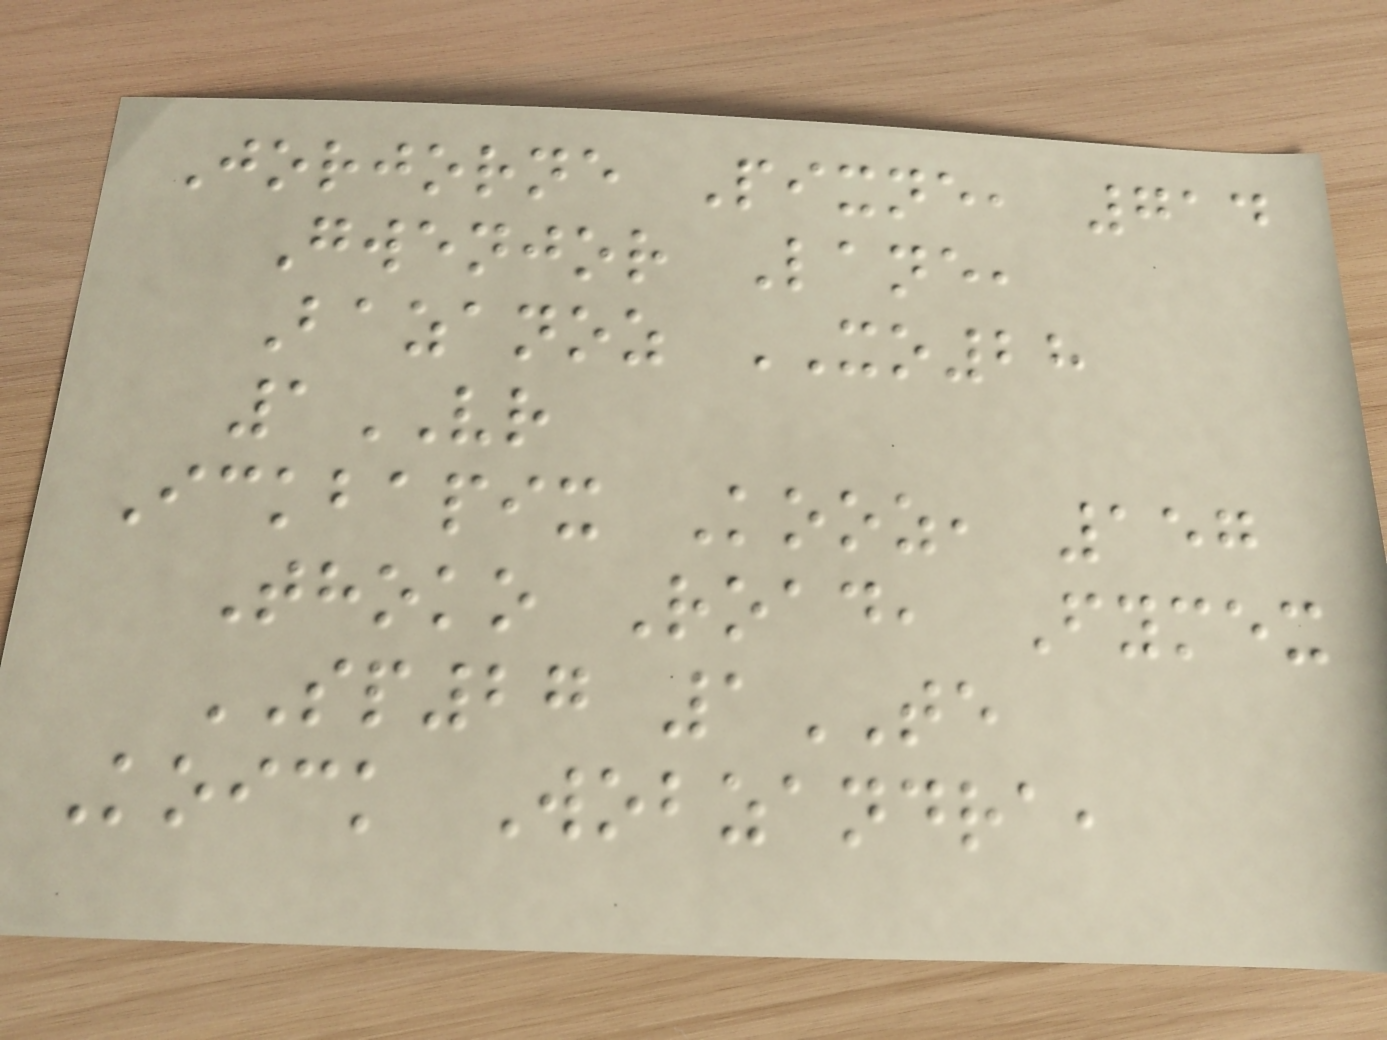Jorjorne Pixne, 714
Gwenjor Lane,
Bazanoz XO28
1VR
Ickbapix Kooz, 157
Thoko Road, Fymex
SP27 1TE
Koick Wobzandra,
